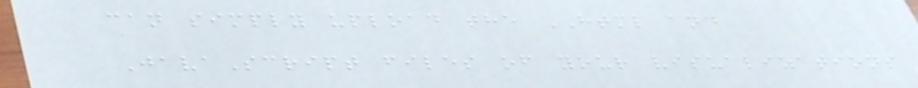can simply upload the HTML and
JavaScript files of your visualizations
